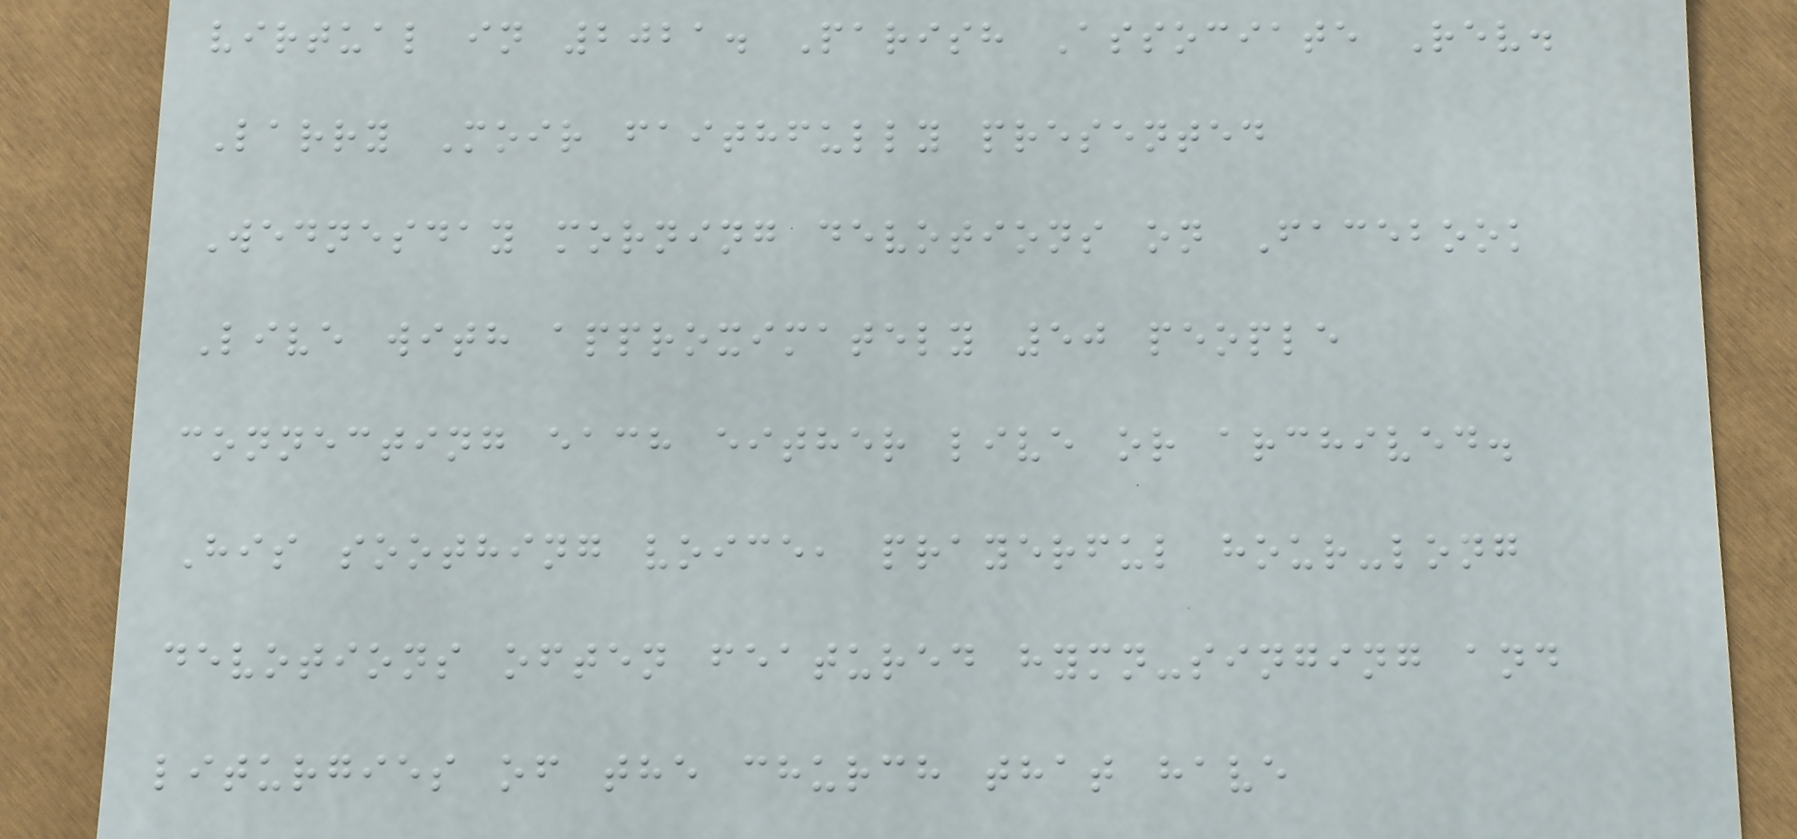virtual in 2021. Parish Associate Rev.
Larry Moir faithfully presented
Wednesday morning devotions on Facebook
Live with approximately 50 people
connecting each either live or archived.
His soothing voice, prayerful hour-long
devotions often featured hymn-singing and
liturgies of the church that have
